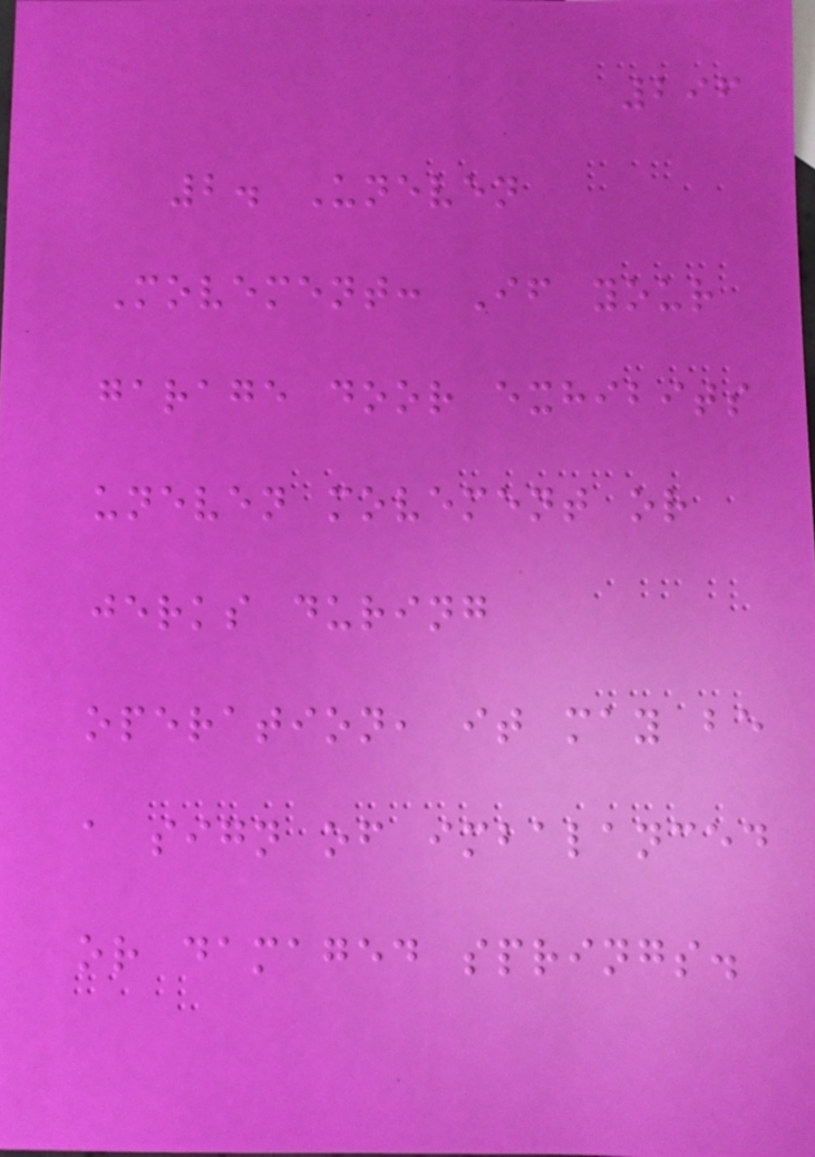296
2. Uneven
Movement: If your
garage door exhibits
uneven movement or
jerks during
operation, it may be
a sign of imbalanced
or damaged springs.
